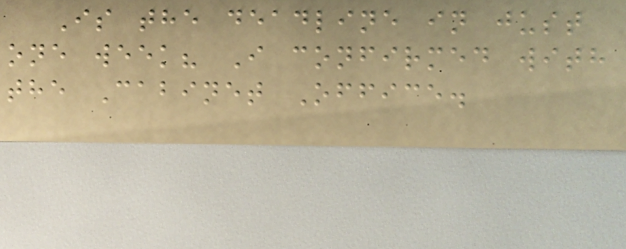Is the deadline in just
one week? I confirmed with
the Cabinet Office.
